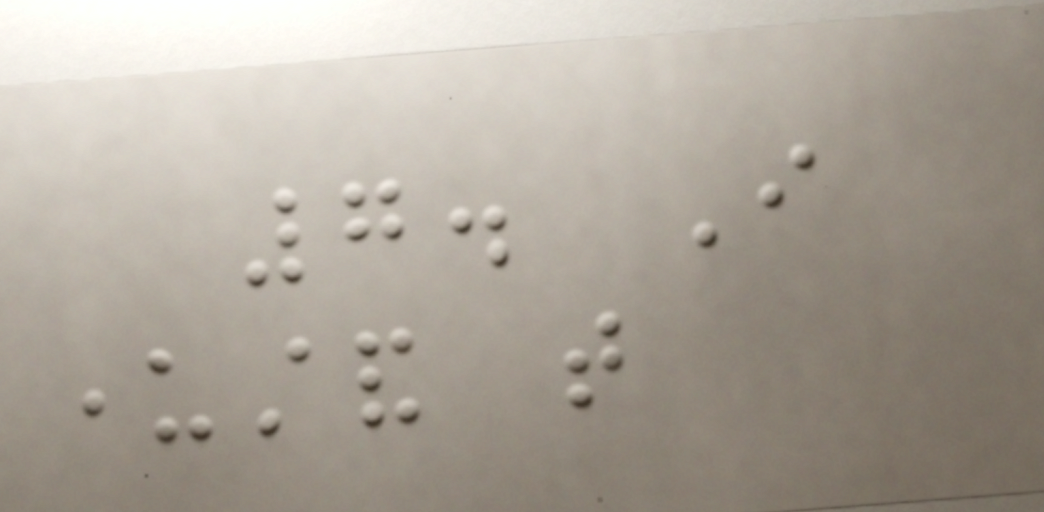7. I
understand that
